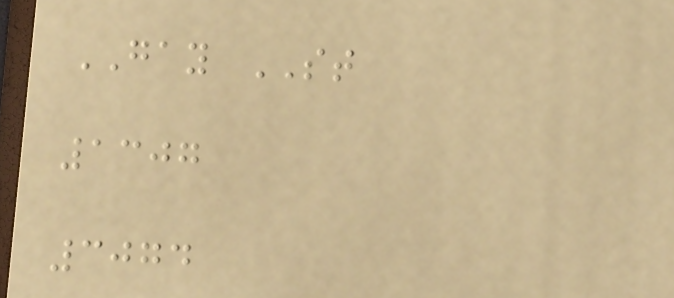GAY ST
1307
3074
